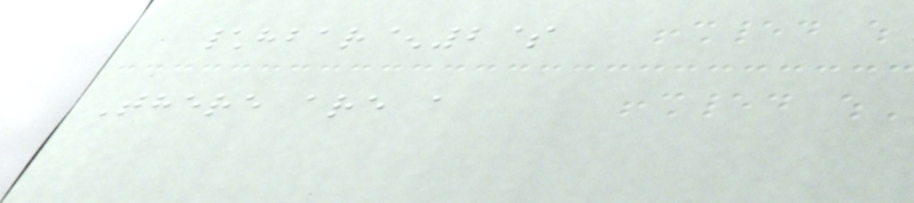\hbar^2$
There are a
